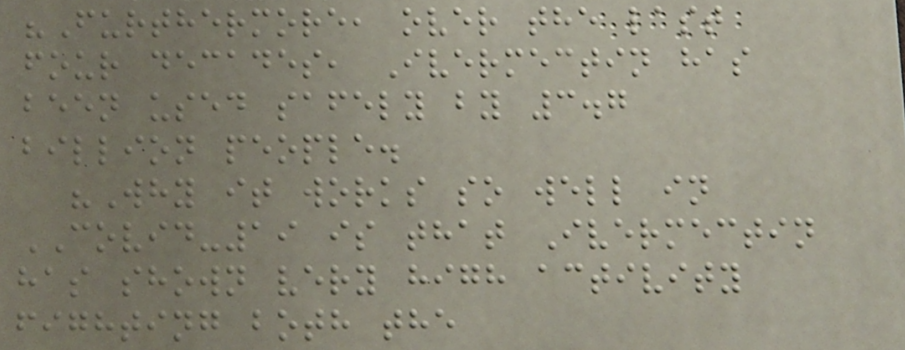"Furthermore, over the last
four decades, Ivermectin has
been used safely by 3.7
billion people.
"Why it works so well in
COVID-19 is that Ivermectin
has shown very high activity
fighting both the
